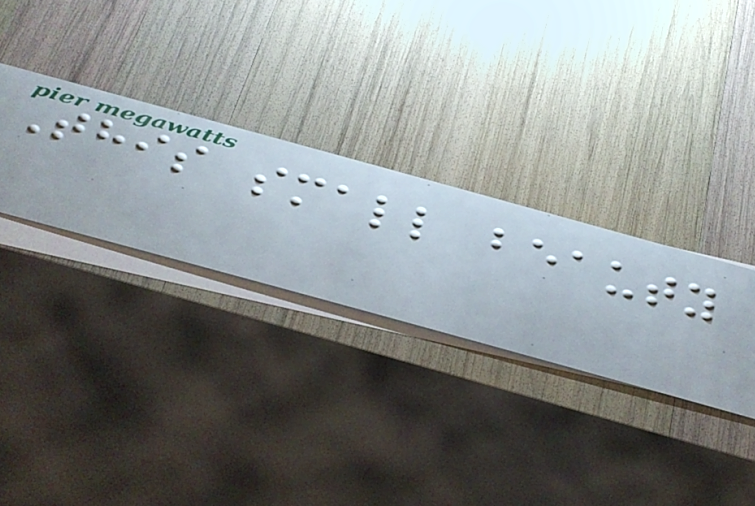This small beauty
